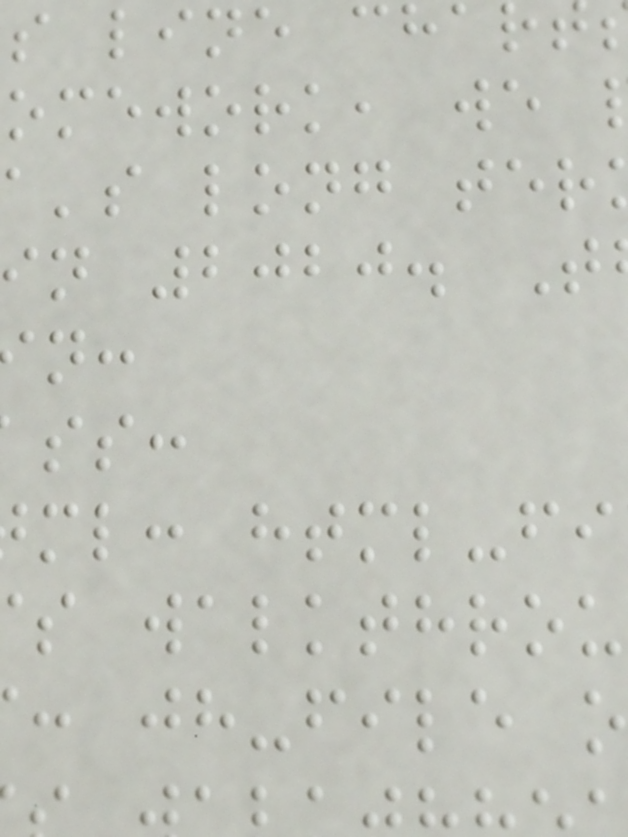s line ch
omework, we
a's long ter
n 2020. T
ml: html-fi
s walkthrou
: jh-file o
